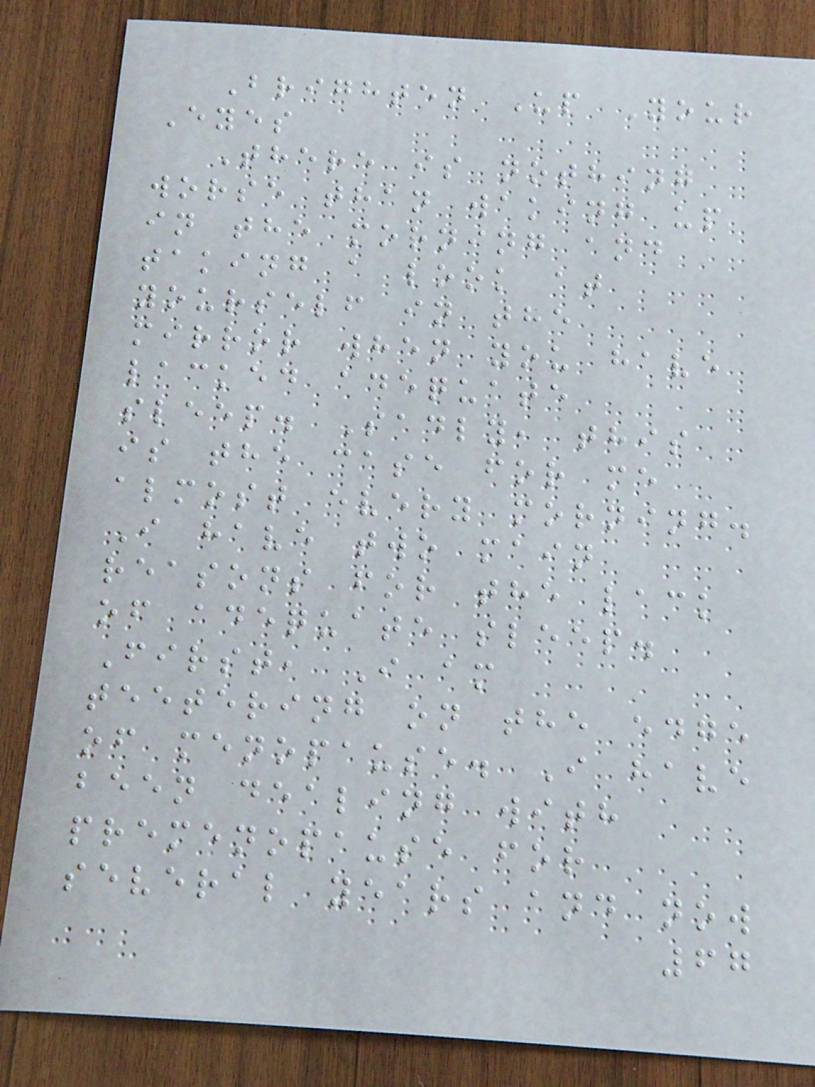Brighten Up Your
Eyes
There is nothing
worse than waking up
in the morning and
taking a look at
yourself in the
mirror when you have
lacked adequate
sleep. Sadly, this
is the case for me
almost every morning.
I have two main
reasons for the lack
of adequate sleep.
First, I am
teetering on the edge
of menopause. I have
been dealing with
premenopause for
several years and now
67
